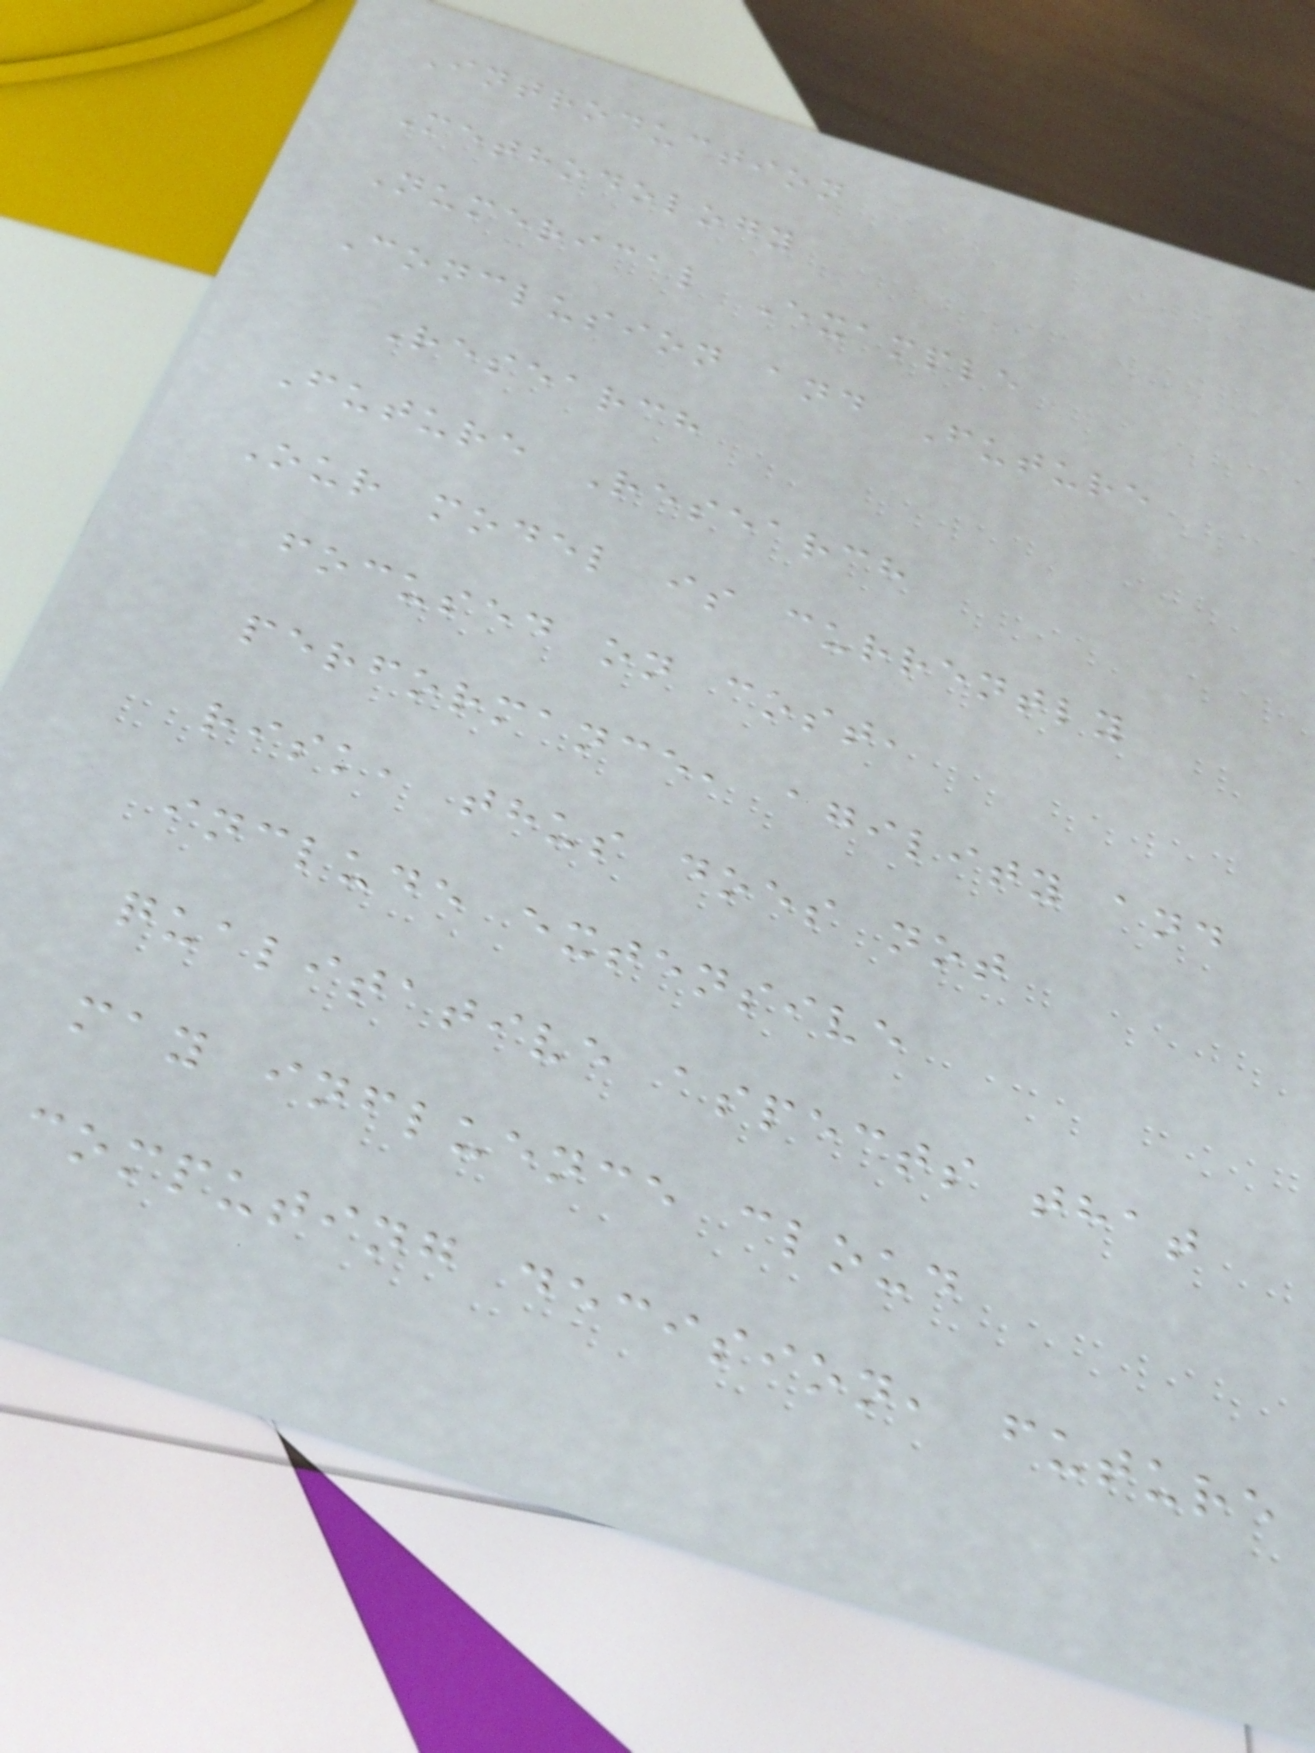Introduction
Methodology
Numerical Example
Conclusion and Future
Research
Future Research
Our model is currently
focused on cost,
performance, agility and
risk, thus does not
include extensive
qualitative aspects that
may influence cloud
computing decision, future
